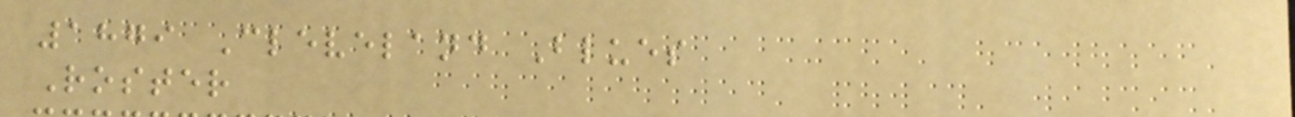1879 Cleveland Blues
Roster
